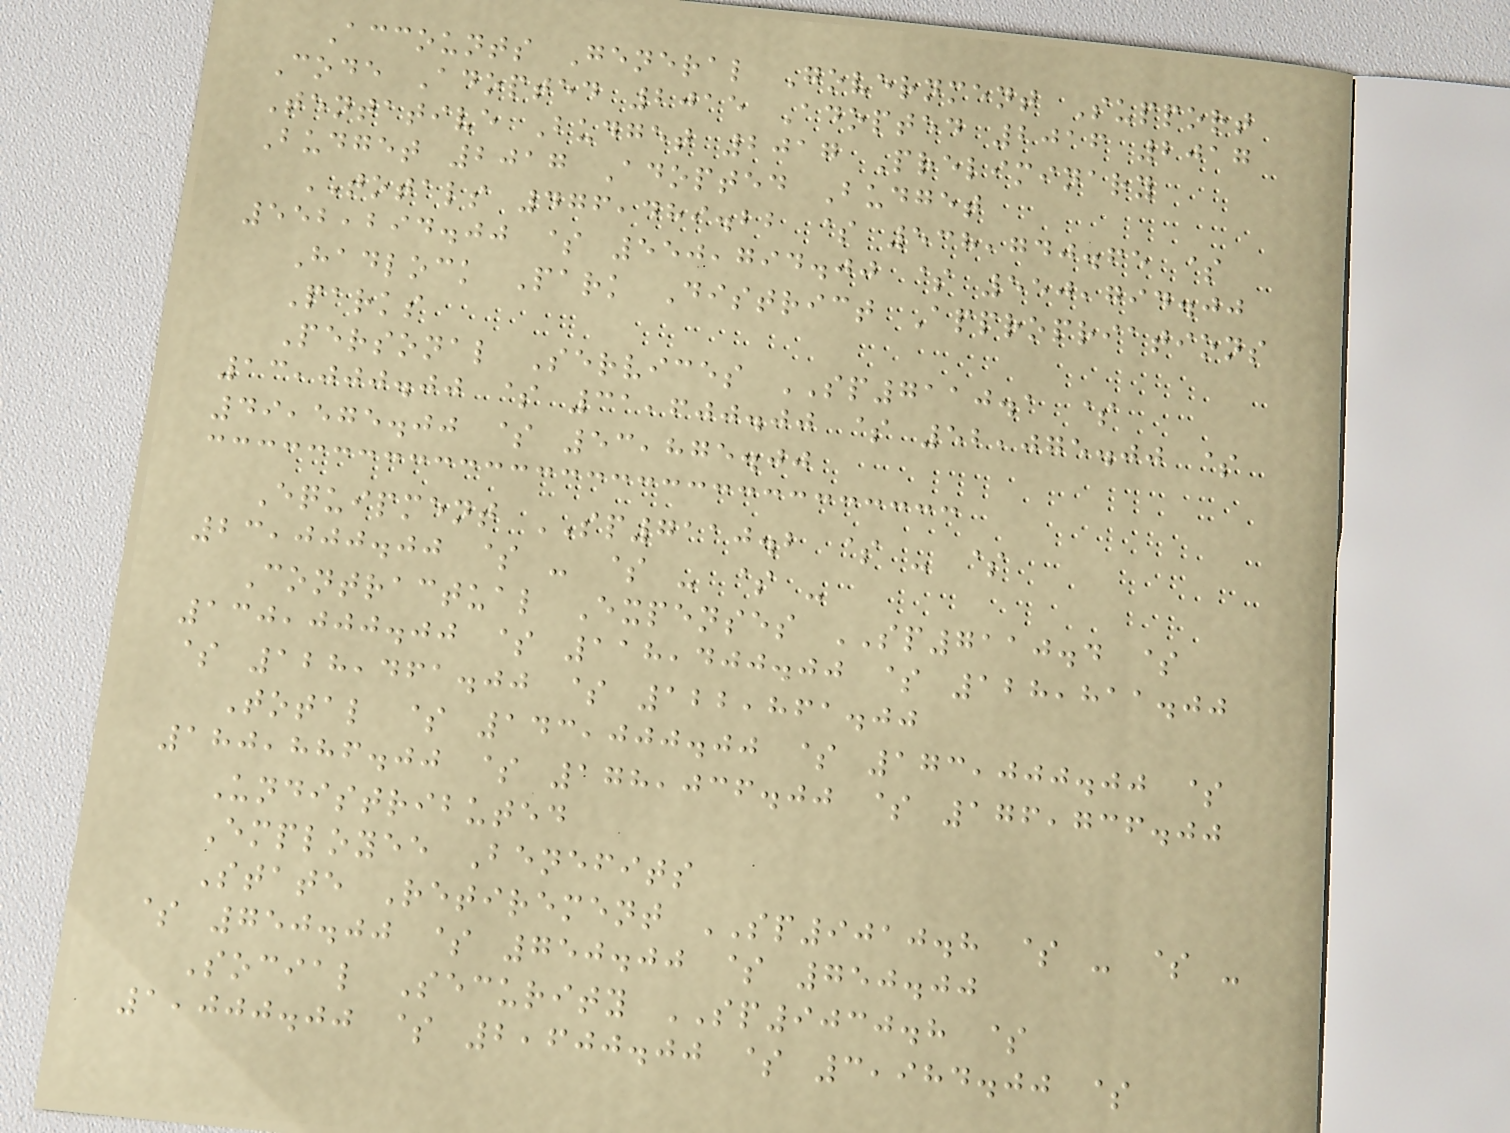Accounts General Government Support
Code Adopted 2015 Adopted 2016 2017
Tentative Budget 2017 Preliminary
Budget 2017 Adopted Budget
TOTALS 476,489.22 $ 538,740.65 $
552,294.00 $ 550,794.00 $ 550,794.00
Hadlock Park District Appropriations
Parks
Personal Services SP7110.1 $
13,000.00 $ 31,600.00 $ 52,075.00 $
49,575.00 $ 53,875.00
Equipment SP7110.2 $ - $
23,000.00 $ - $ - $ -
Contractual Expenses SP7110.4 $
130,000.00 $ 118,400.00 $ 128,811.00
$ 128,461.00 $ 122,861.00
Total $ 143,000.00 $ 173,000.00 $
180,886.00 $ 178,036.00 $ 176,736.00
Undistributed
Employee Benefits
State Retirement SP9010.8 $ - $ -
$ 750.00 $ 750.00 $ 750.00
Social Security SP9030.8 $
1,000.00 $ 2,600.00 $ 3,984.00 $
